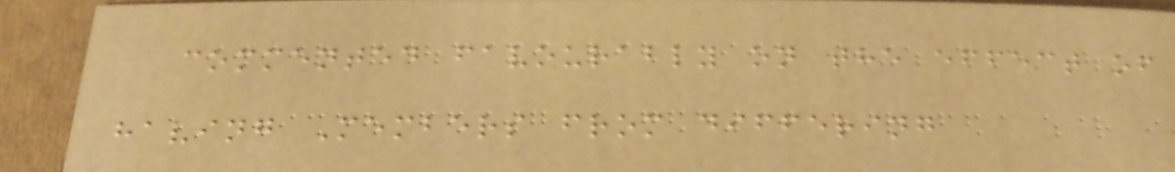commented favourably on the effect of
having Members from differing
